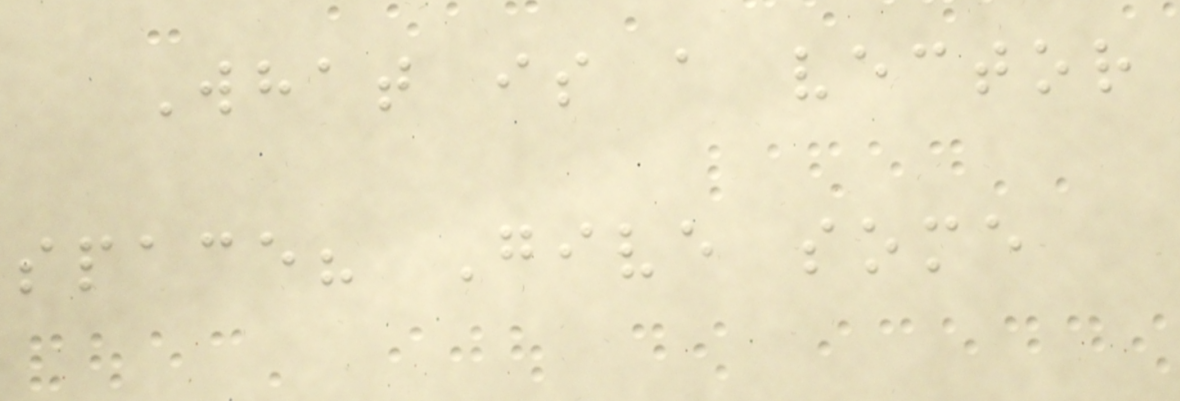What is a vector
space? Give some
